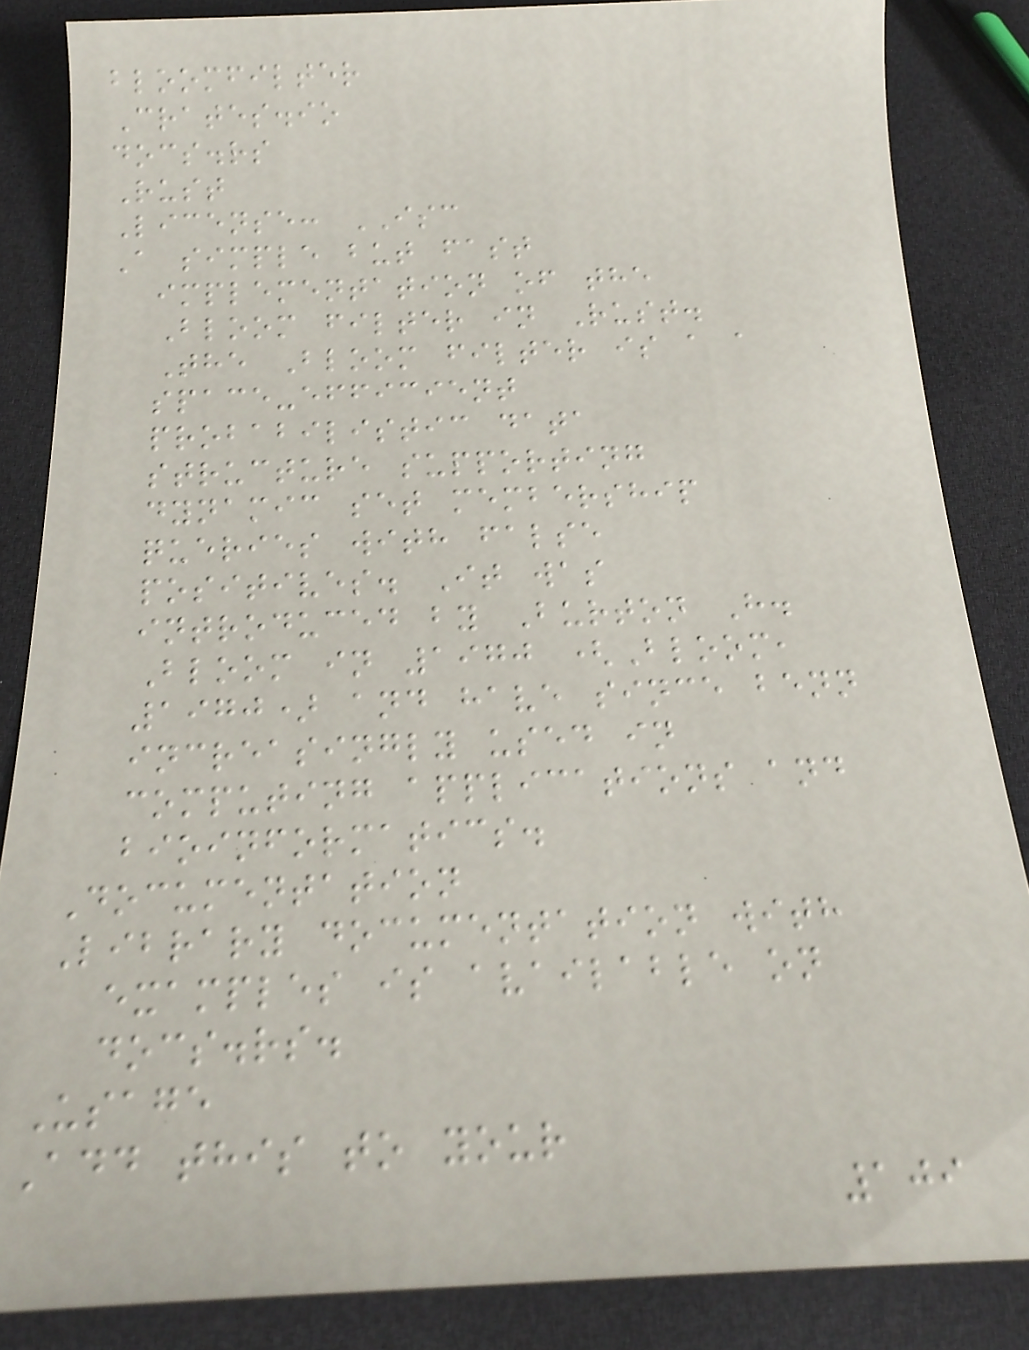bloomfilter
Crates.io
docs.rs
Rust
License: ISC
A simple but fast
implementation of the
Bloom filter in Rust.
The Bloom filter is a a
space-efficient
probabilistic data
structure supporting
dynamic set membership
queries with false
positives. It was
introduced by Burton H.
Bloom in 1970 (Bloom,
1970) and have since benn
increasingly used in
computing applications and
bioinformatics.
Documentation
Library documentation with
examples is available on
docs.rs.
Usage
Add this to your
109
